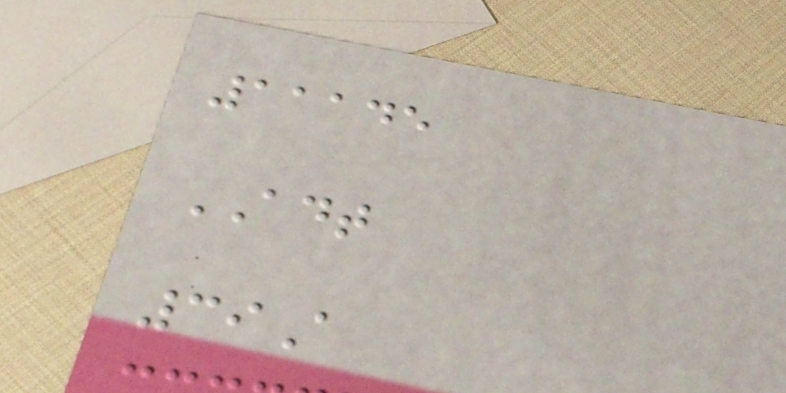11145
ADT
39A
